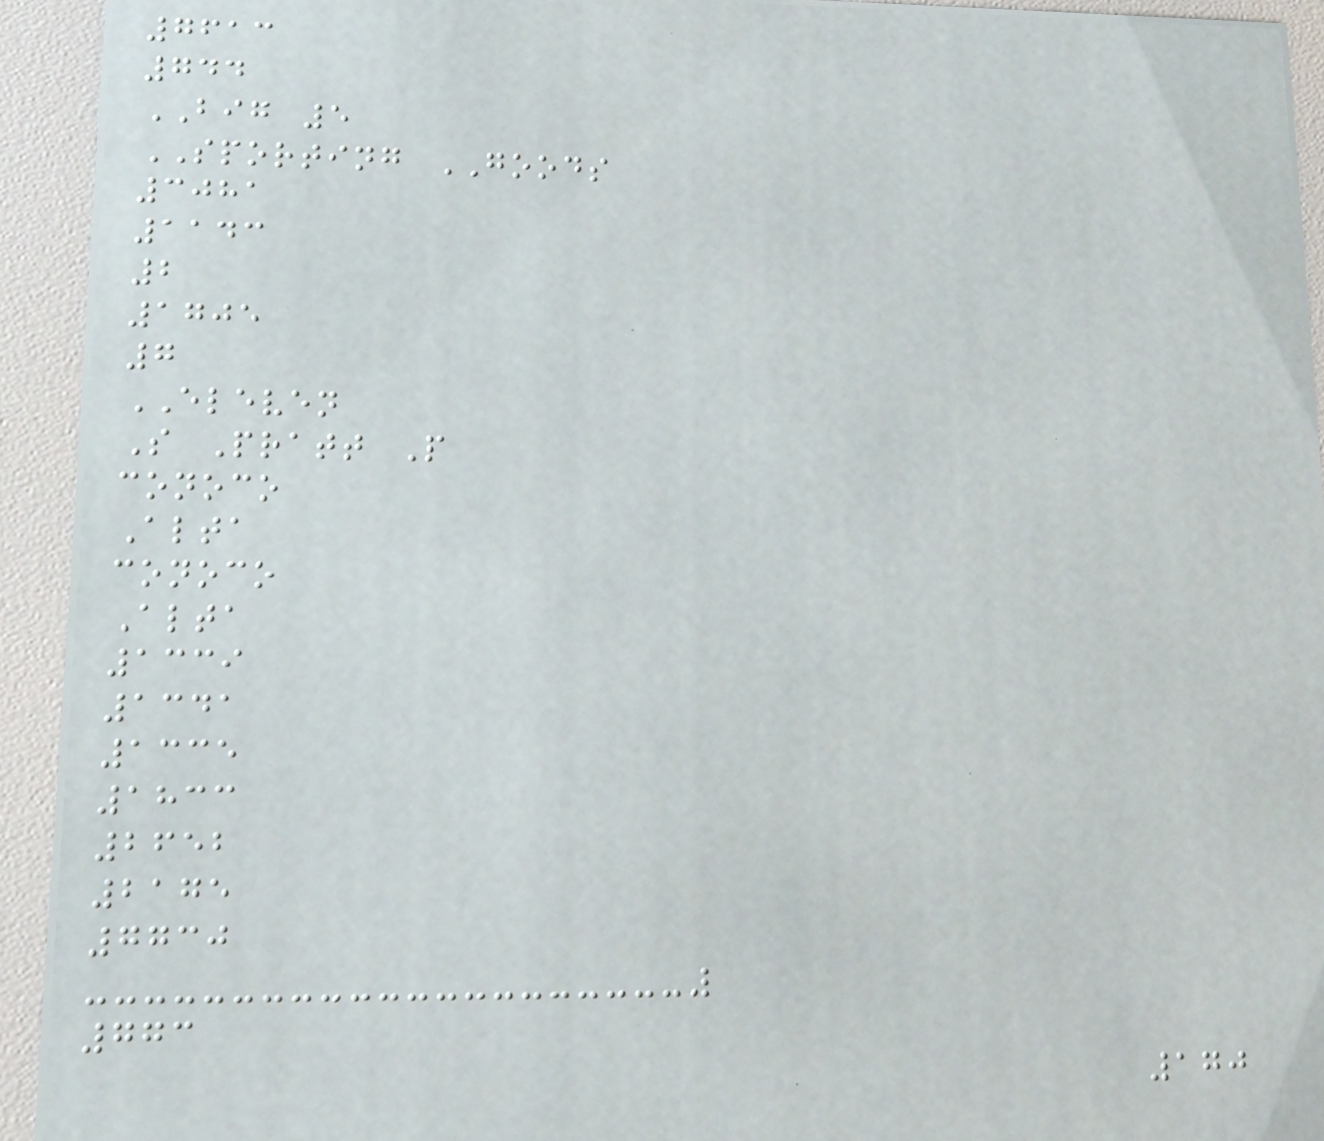7613
744
BIG 5
SPORTING GOODS
3081
1143
2
1705
7
ELEVEN
S Pratt P
conoco
Alta
conoco
Alta
1339
1341
1335
1833
2652
2175
7730
773
170
